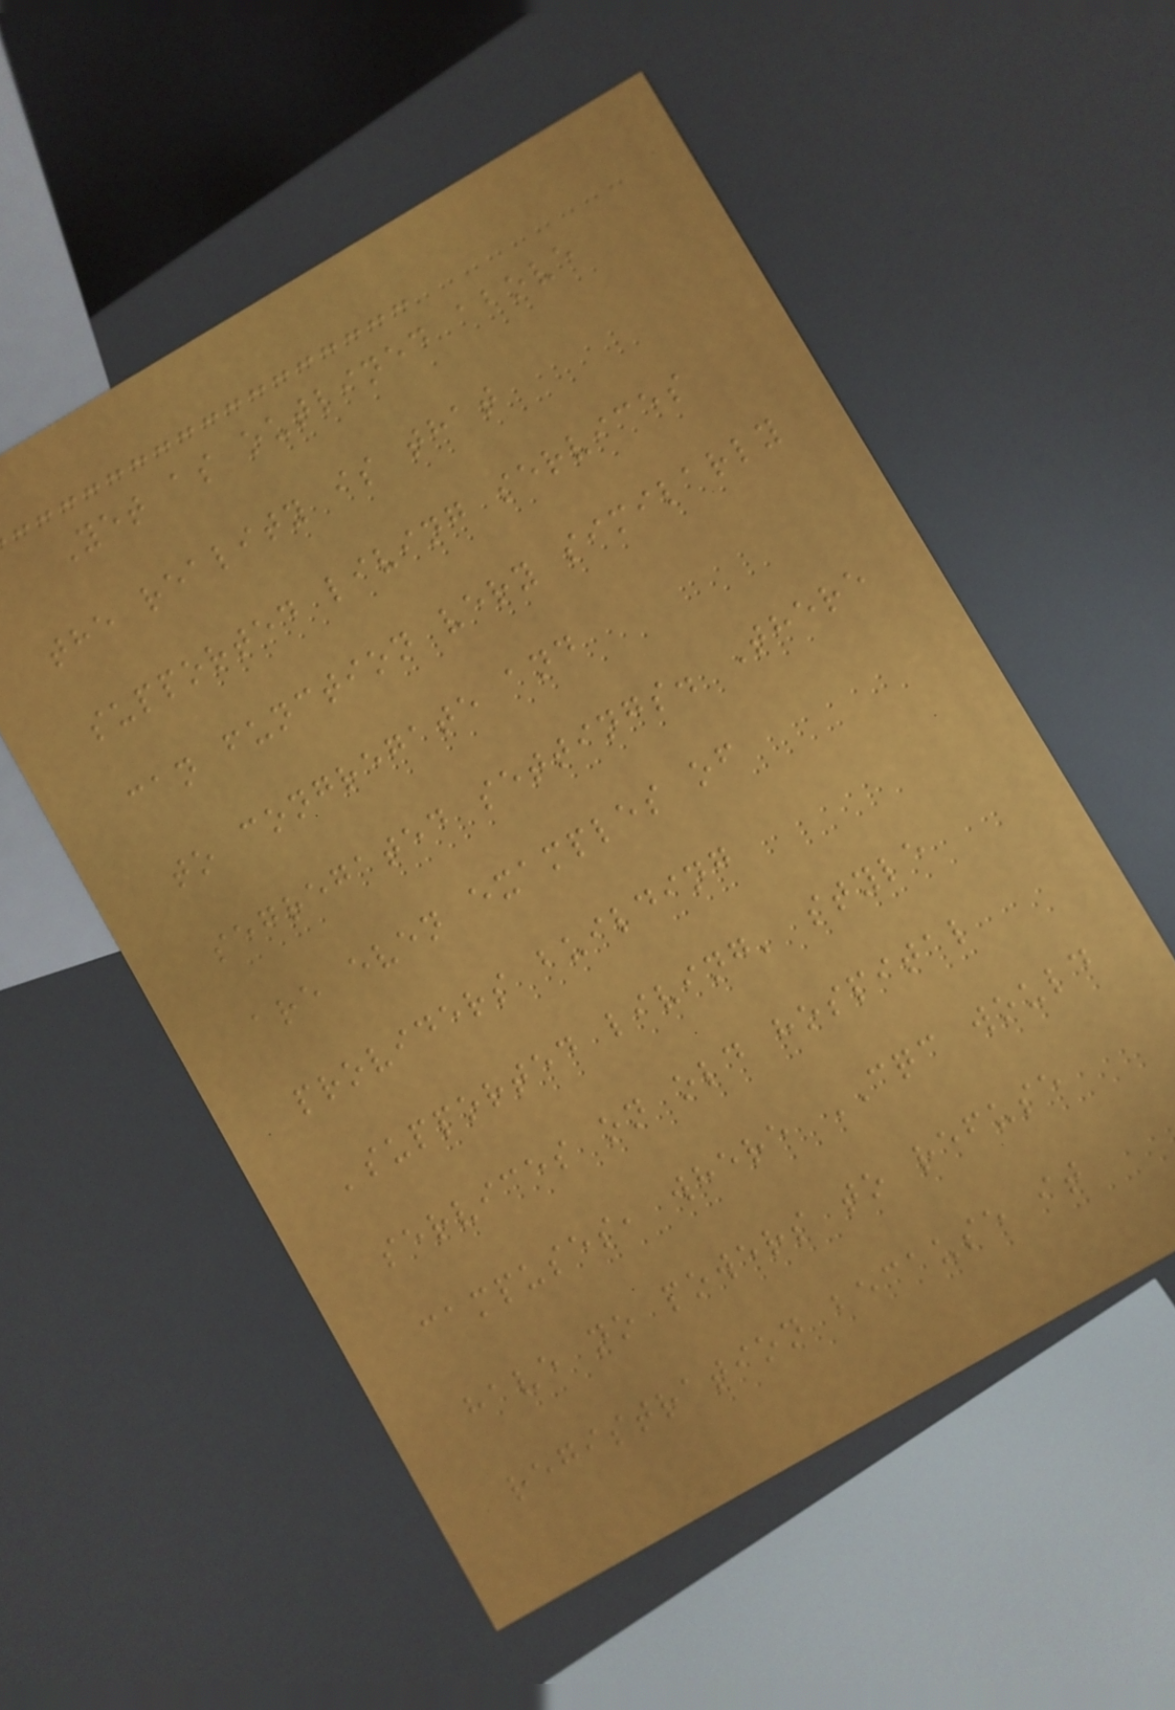Yet as outlined above
the reality is that
supported living services
can function very similarly
to congregate and
segregated settings. There
are even examples of
providers building
'supported living' style
services on old hospital
campuses, where CQC would
have no powers to refuse
registration because it
